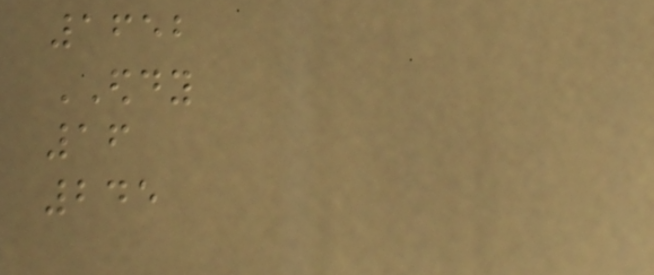1652
EDDY
16
245
